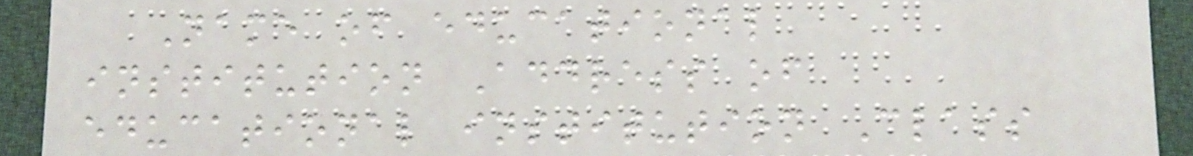Name of educational
institution Address of
educational institution Class
